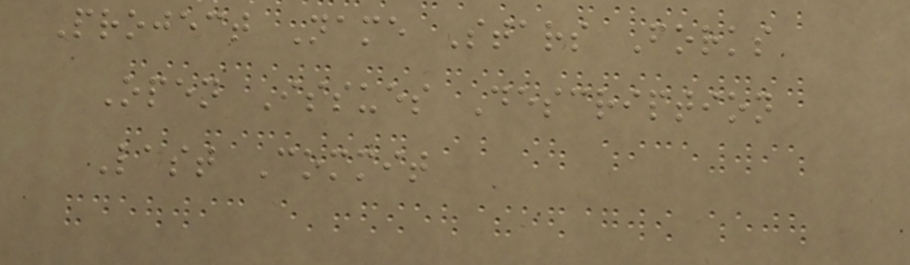Project Name Stars Forks
Open Issues Description
Last Commit
